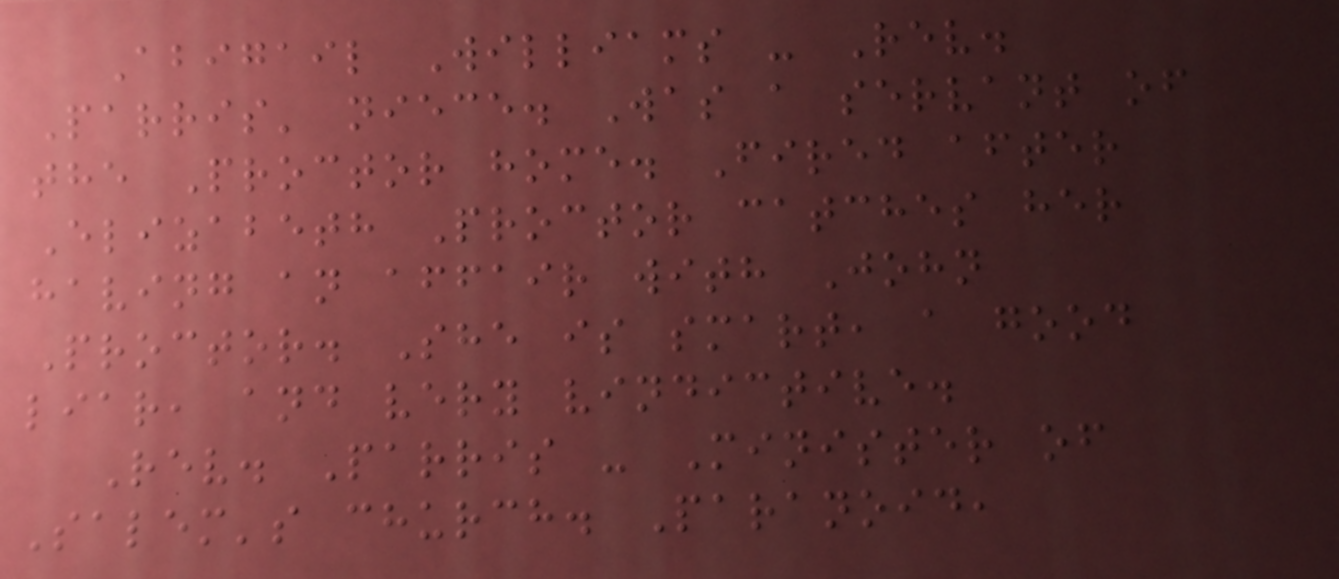Abigail Williams - Rev.
Parris' niece. Was a servant of
the Proctor home. Fired after
Elizabeth Proctor catches her
having an affair with John
Proctor. She is smart, a good
liar, and very vindictive.
Rev. Parris - Minister of
Salem's church. Paranoid,
